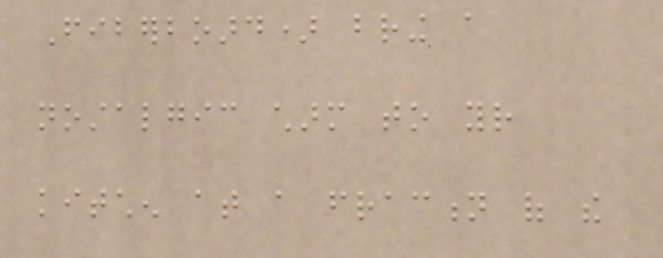Fiberboard) bring a
nostalgic charm to your
kitchen at a fraction of the
